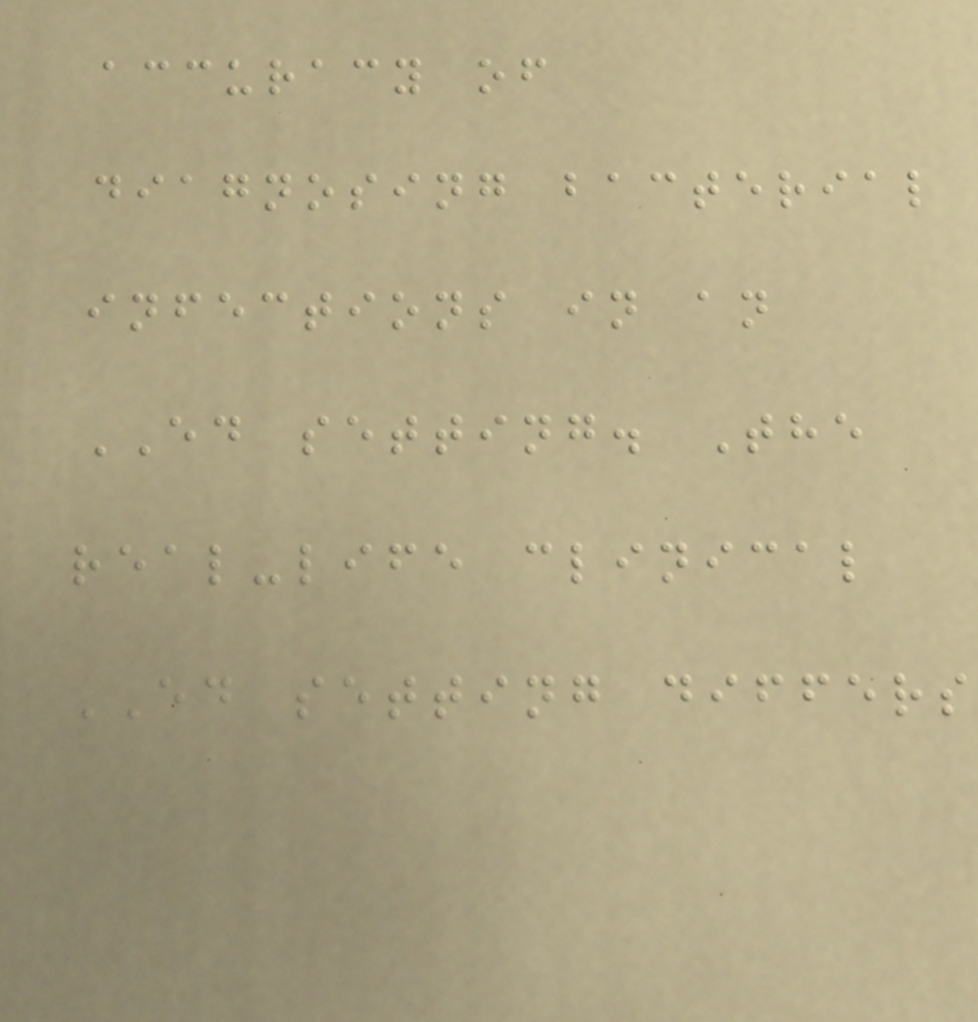accuracy of
diagnosing bacterial
infections in an
ED setting. The
real-life clinical
ED setting differs
